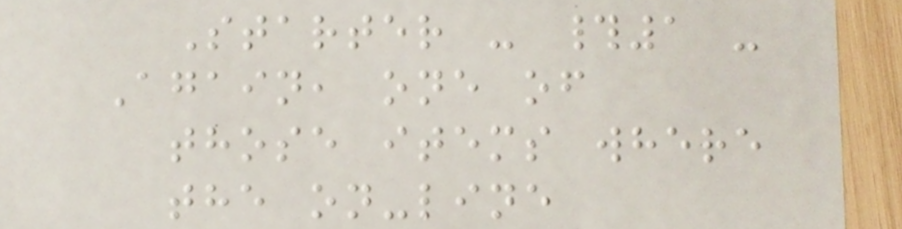Starter - #1 -
Again, one of
those items where
the on-line
